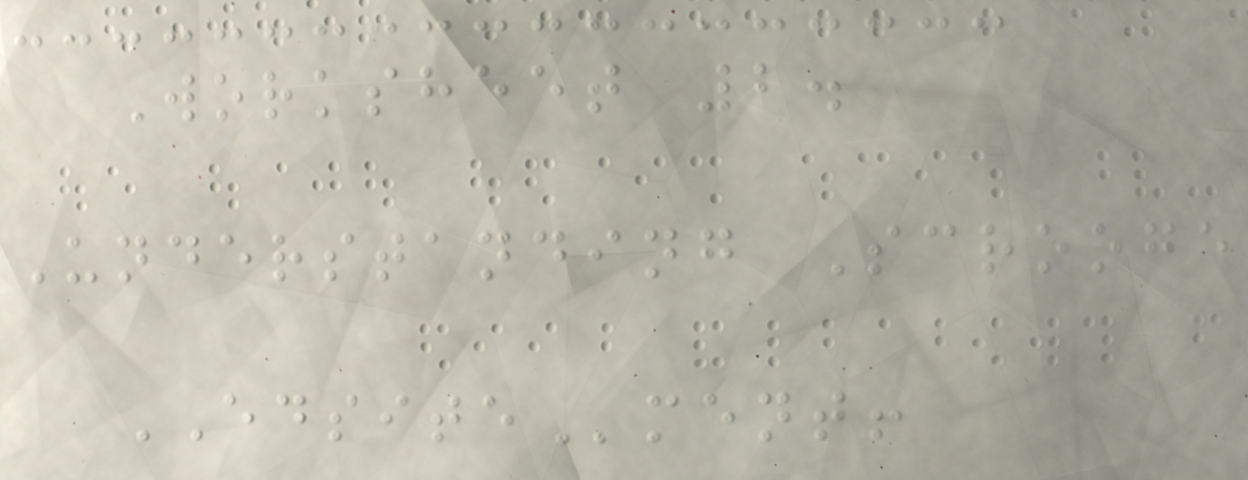Worksheet 2.
Understanding Scrooge
EDSITEment!
